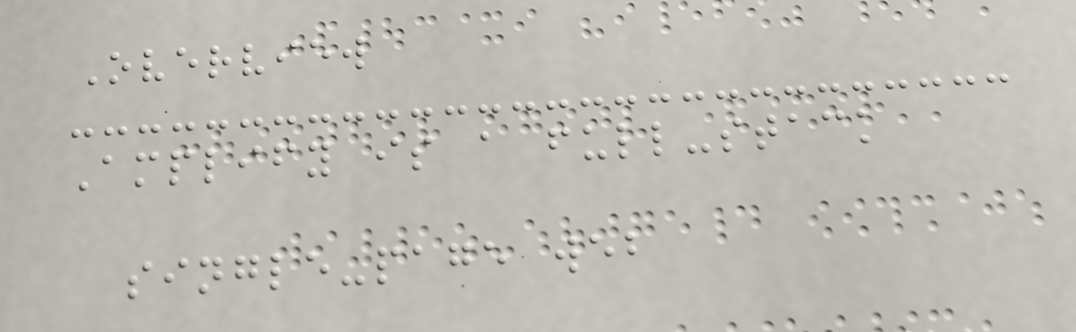Overview
Amplify is a full-stack
single-page web
